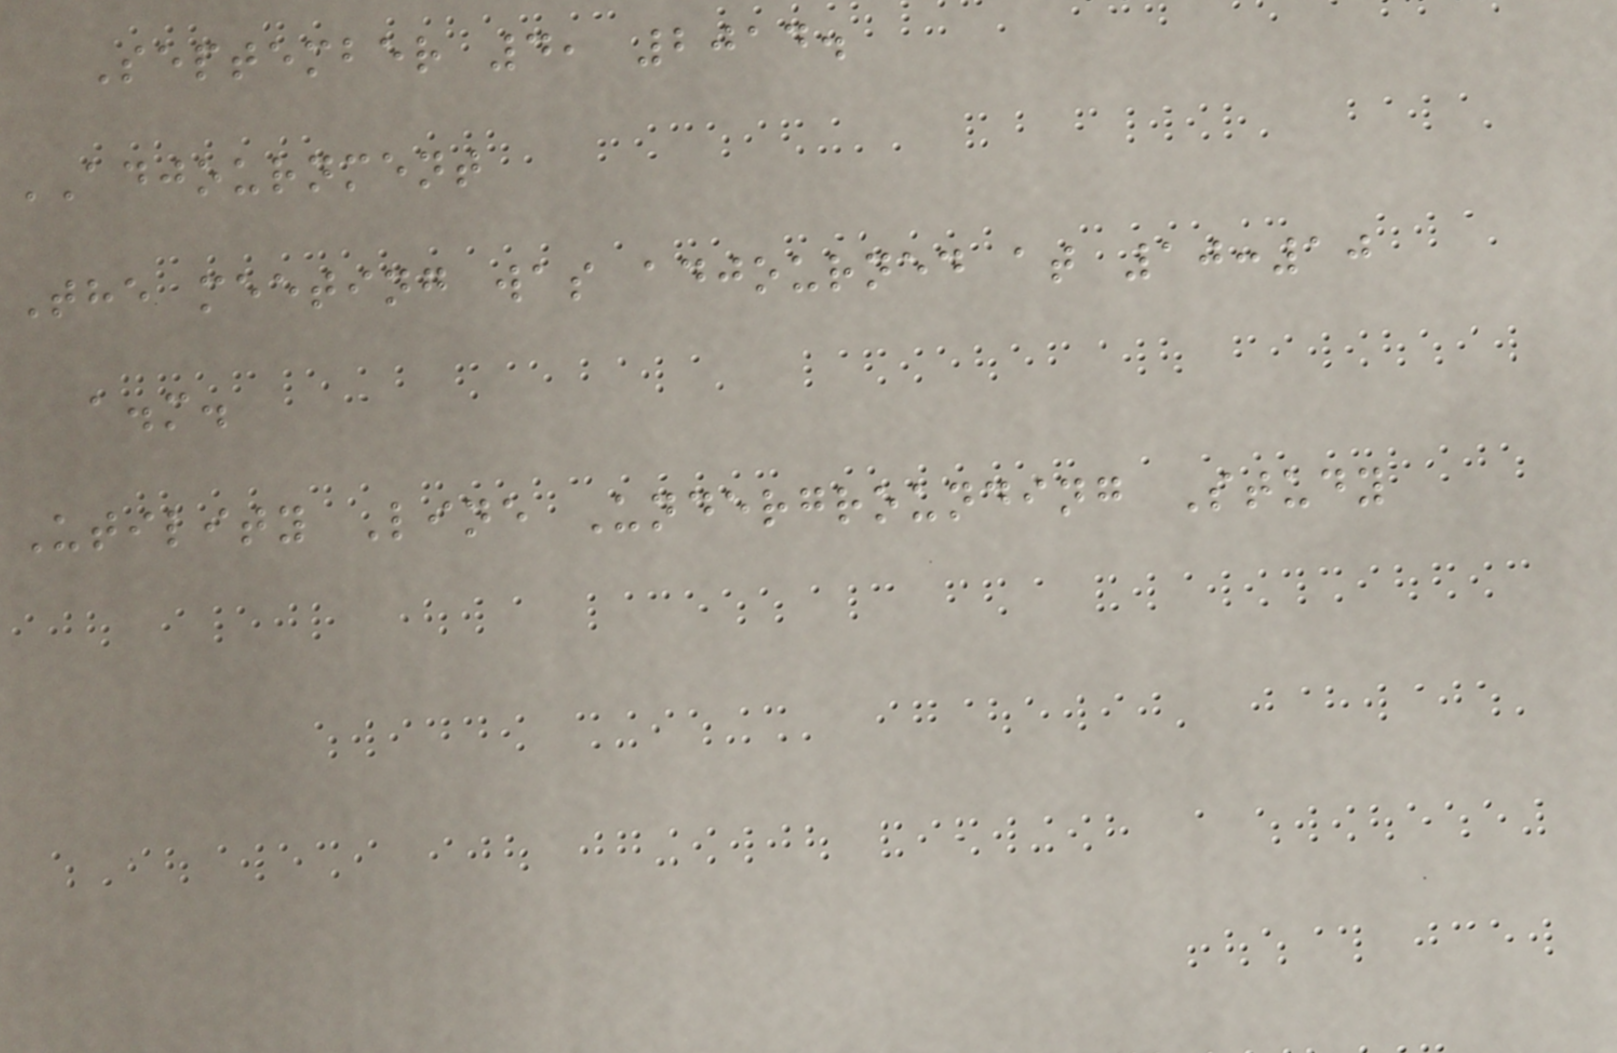September 4, 2014.
ADJOURNMENT
The meeting was adjourned at 10:10
a.m.
Utility Line Undergrounding Study
